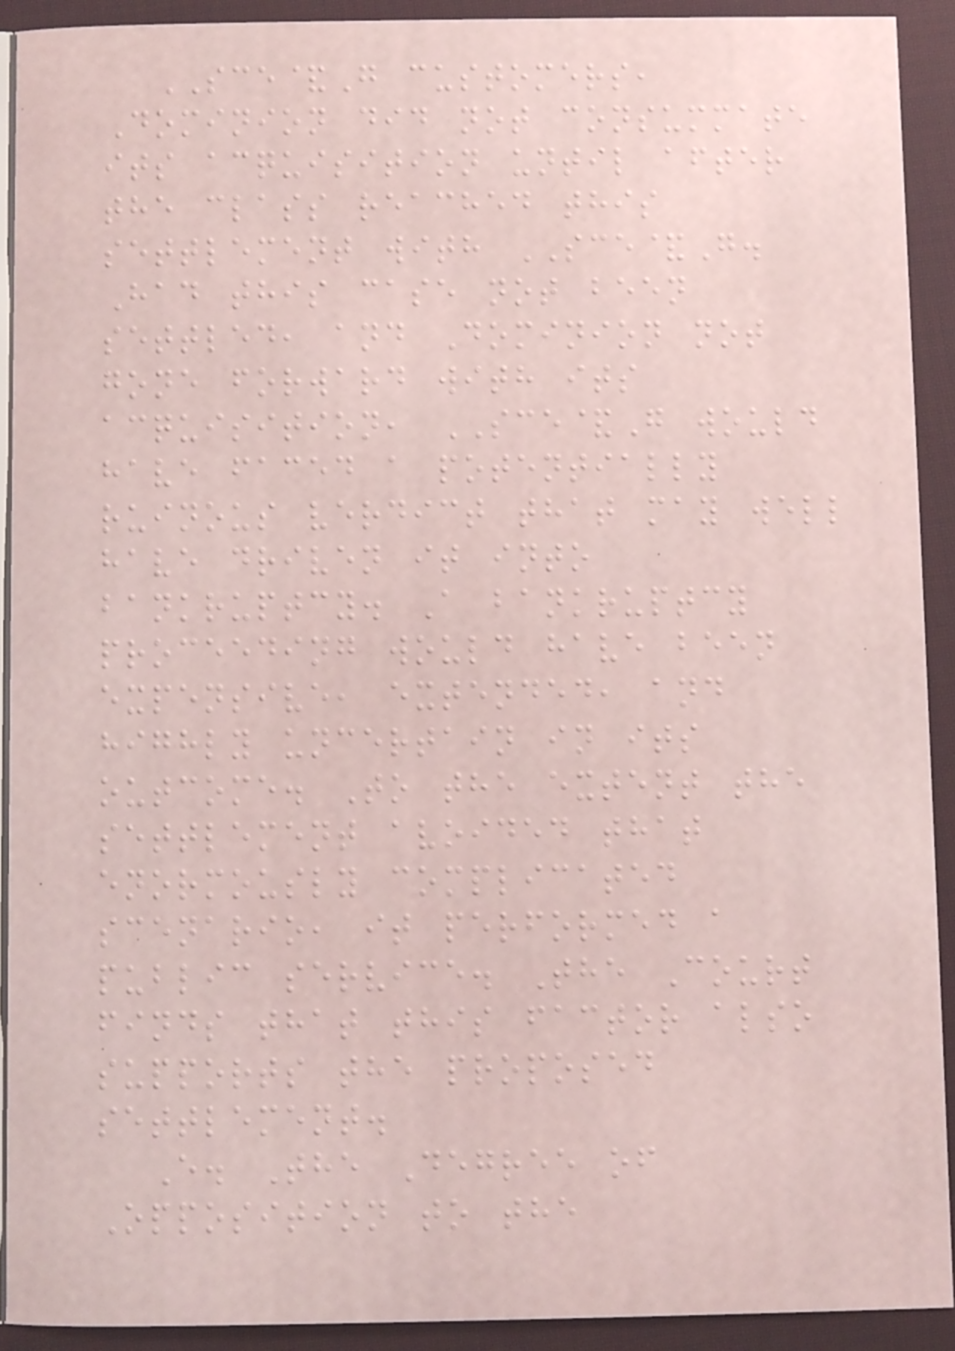SCE&G customers,
Dominion did not consummate
its acquisition until after
the class reached this
settlement with SCE&G.
Had this case not been
settled, and Dominion not
gone forward with its
acquisition, SCE&G would
have faced a potentially
ruinous verdict that may well
have driven it into
bankruptcy. A bankruptcy
proceeding would have been
expensive, extended, and
highly uncertain in its
outcome. To the extent the
settlement avoided that
enormously complicated
scenario, it performed a
public service. The Court
finds that this factor also
supports the proposed
settlement.
E. The Degree of
Opposition to the
